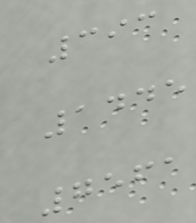393
1445
7561
